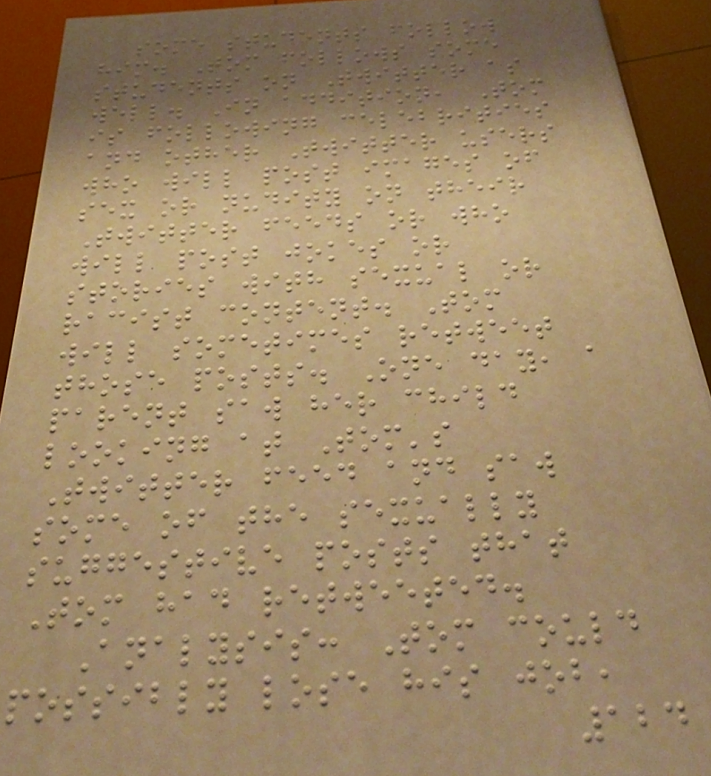some students follow
him. Tom follows some
students on Twitter as
well. In addition, Tom
is following celebrities
and other Twitter users
who will post images of
sex or nudity on their
Twitter feeds or who
will post jokes or
stories with sexual or
racist content. Tom
will sometimes retweet
those posts. One day, a
parent saw her child
looking at Tom's
Twitter feed and saw
some of the sexually
suggestive posts that
Tom had retweeted.
Analysis: Tom could
possibly lose his job,
124
